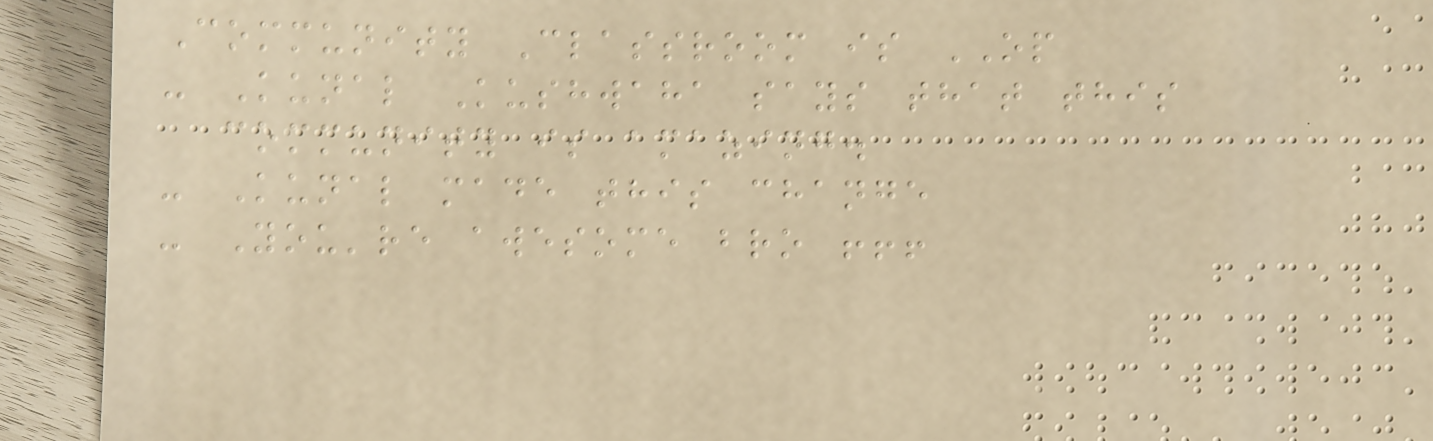Community Classroom is OP
- Kunal Kushwaha says that this
community is amazing.
- Kunal made this change
- You're awesome bro !!!
